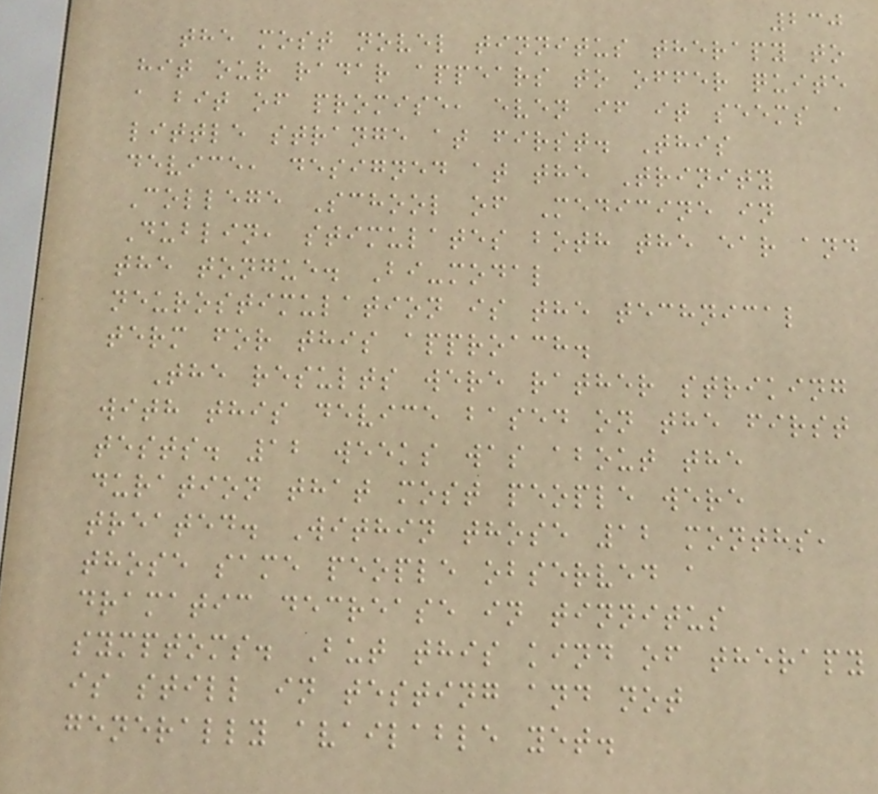230
the most novel tinnitus therapy to
hit our radar appears to offer quite
a bit of promise, even if it seems a
little strange at first. This
device, designed at the Trinity
College School of Medicine in
Dublin, stimulates both the ear and
the tongue. Bi-modal
neurostimulation is the technical
term for this approach.
The results were rather striking
with this device based on the first
tests. 12 weeks was about the
duration that most people were
treated. Within those 12 months,
those same people observed a
dramatic decrease in tinnitus
symptoms. But this kind of therapy
is still in testing and not
generally available yet.
